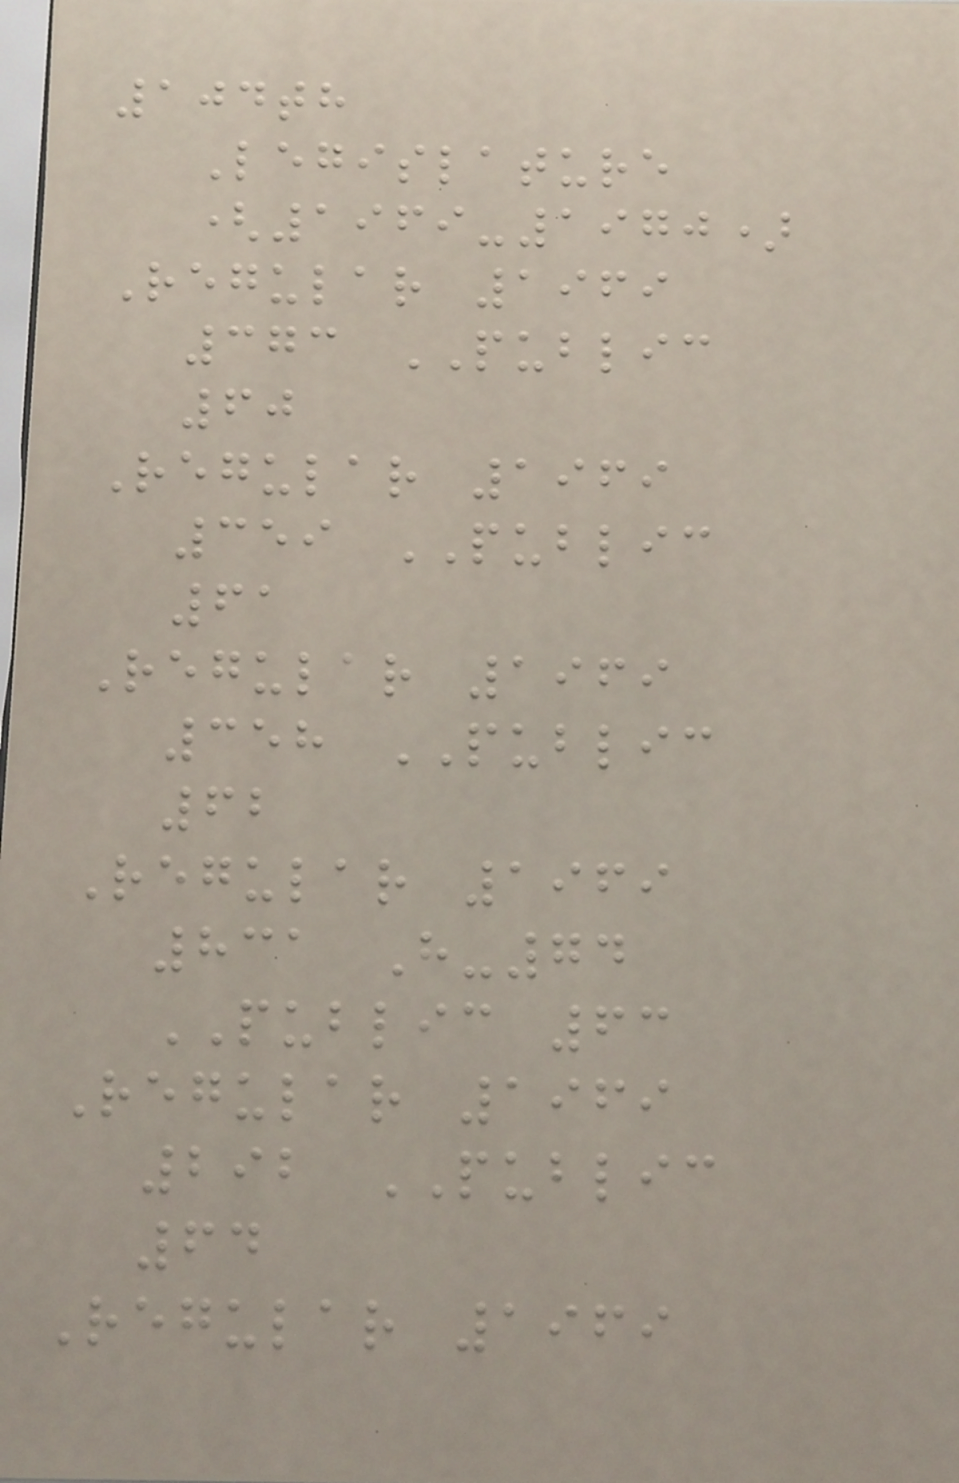104th
Legislature
(1969-1970)
Regular 1969
373 PUBLIC
60
Regular 1969
359 PUBLIC
61
Regular 1969
358 PUBLIC
62
Regular 1969
831 H-74
PUBLIC 63
Regular 1969
292 PUBLIC
64
Regular 1969
